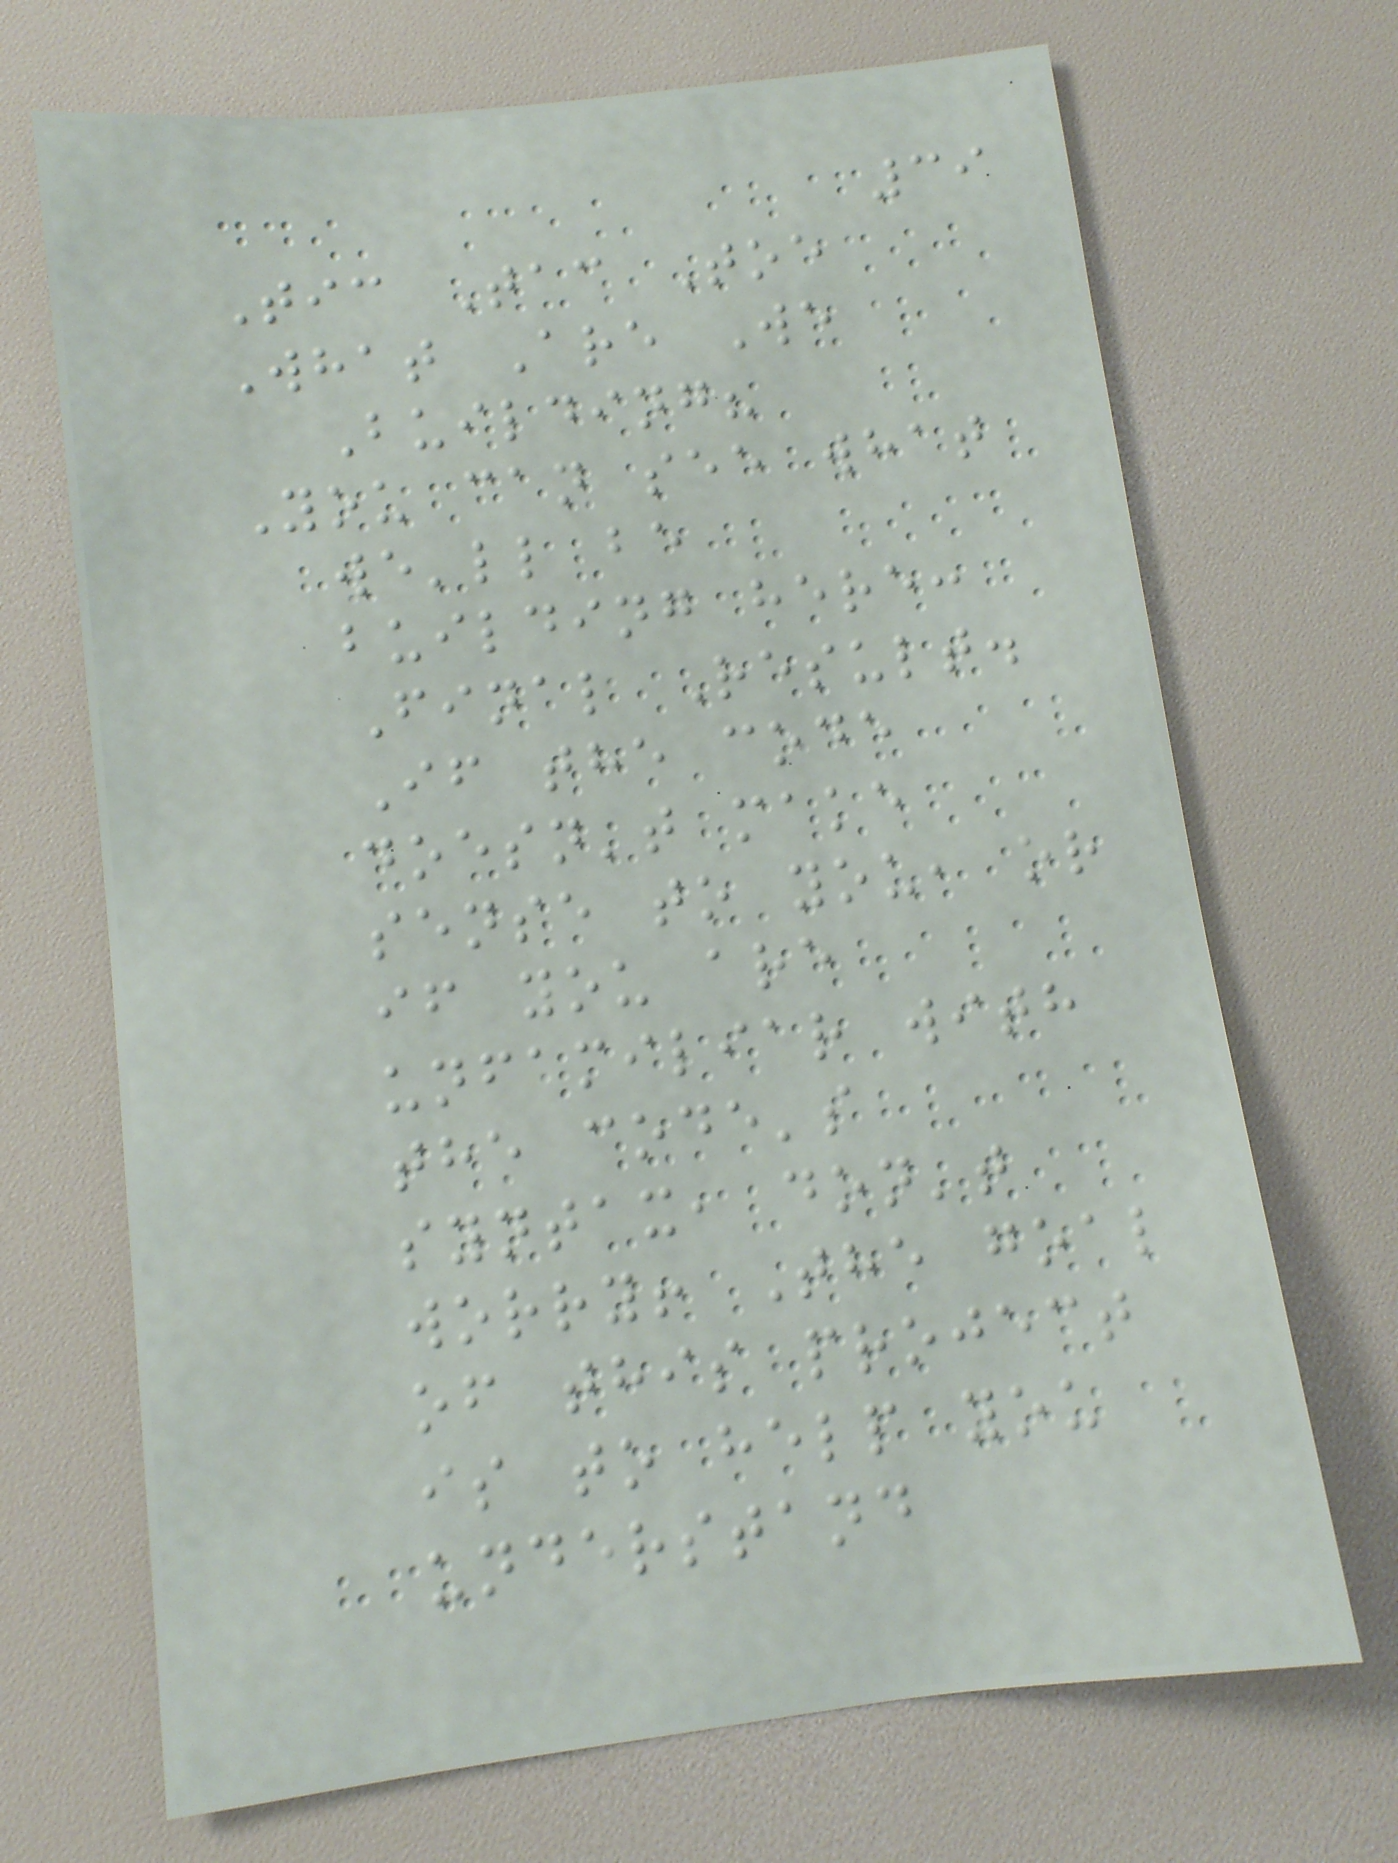39
Tic Tac Toe
What Are We
Building?
You can see what
we'll be
building here:
Final Result.
If the code
doesn't make
sense to you, or
if you are
unfamiliar with
the code's
syntax, don't
worry! The goal
of this project
is to help you
understand
